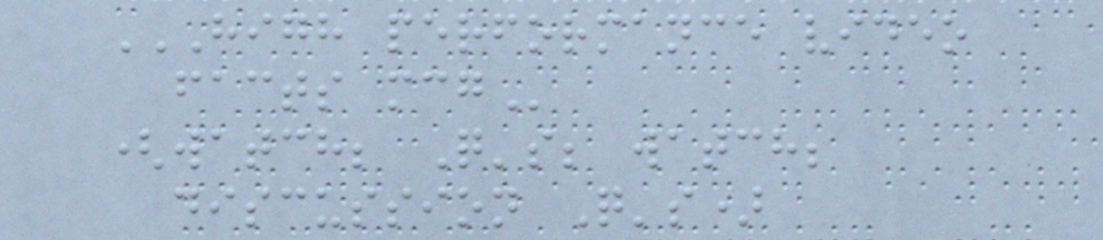HIGH PERFORMANCE VIDEO
FACTS MCG
(watch; Q's; watch;
discussion Q's)
